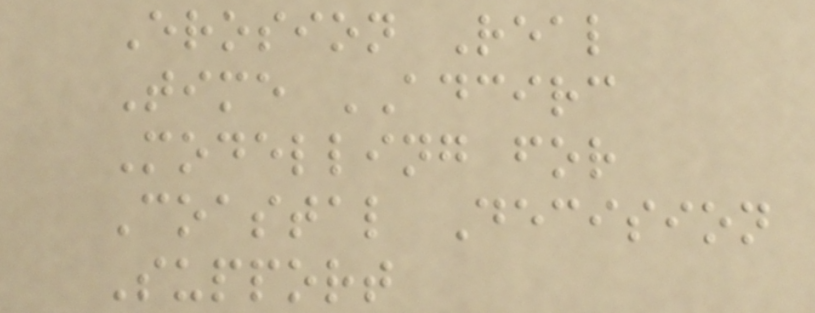Erosion Real
Time ADCIRC
Modelling for
Coastal Decision
Support
